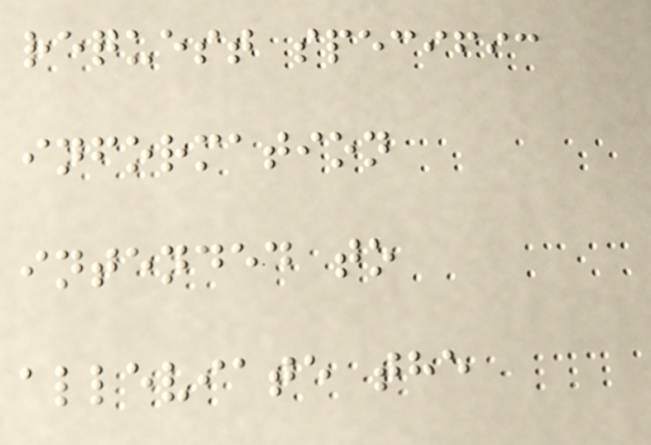request specific
information
intended to
alleviate the
